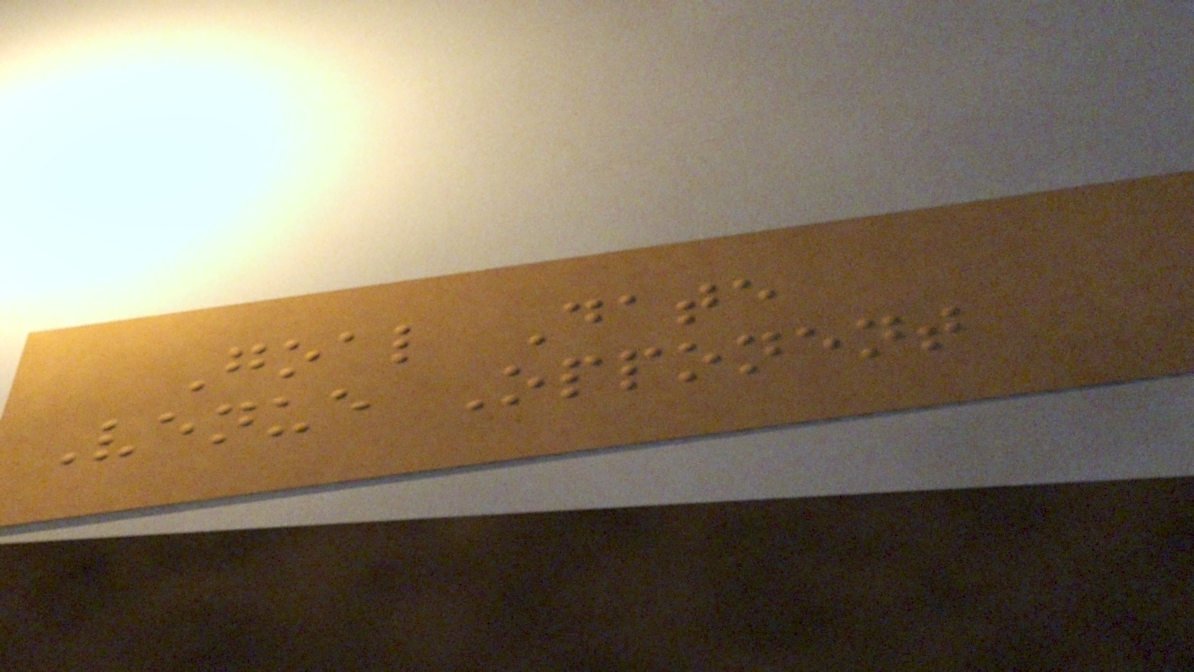Goal Date
Venue Opponent
